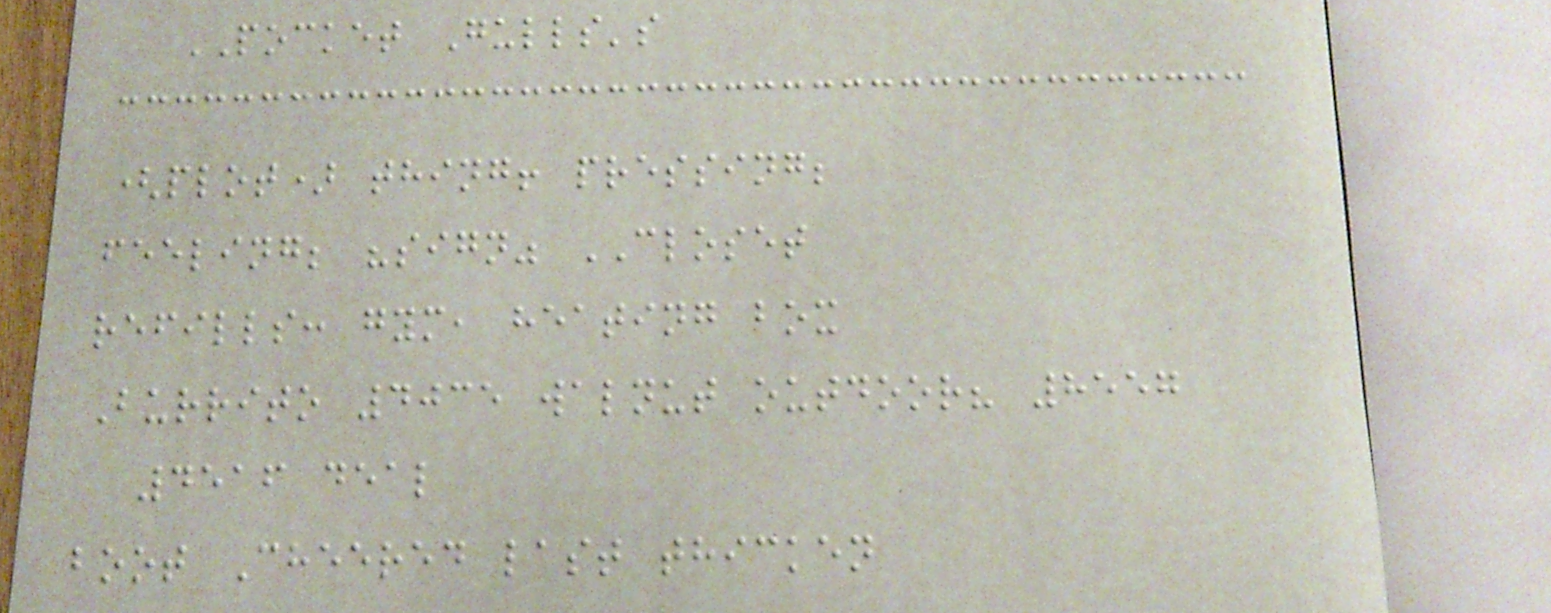POCKET Gulls's
(plot) thing! pressing;
feeling; "sign" CLOSET
refills: gym, heating box
Burrito 4035 walnut outdoor? 8557
4516 deal
boot Cheered last thicken
